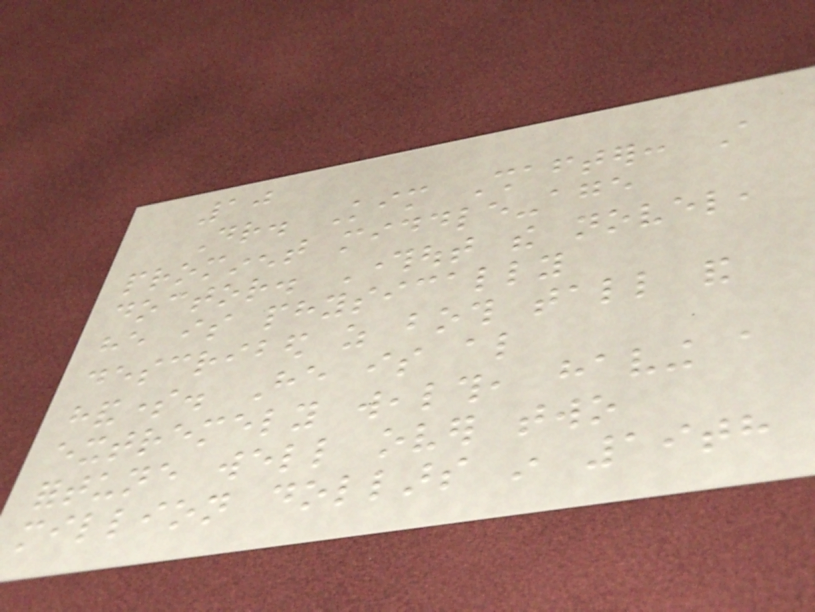10
Dr. Kim Shafter: A
prominent middle-age
doctor. Throughout the novel,
he is physically
described as both tall and
handsome. He is also
extremely wealth, having a
fortune well over two
million dollars in 19th
